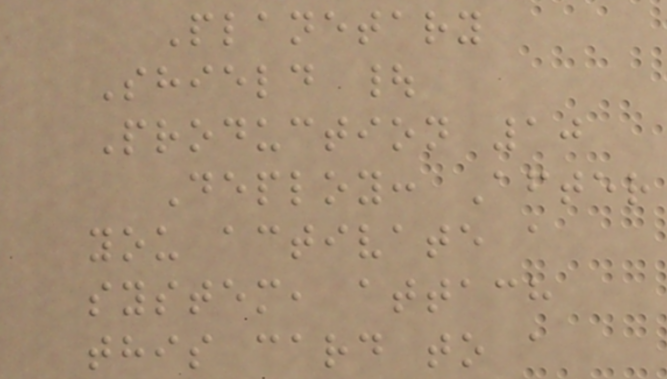Planetary
Shield |
Production 10
Deploy: After
you activate a
system, attach
this card to a
